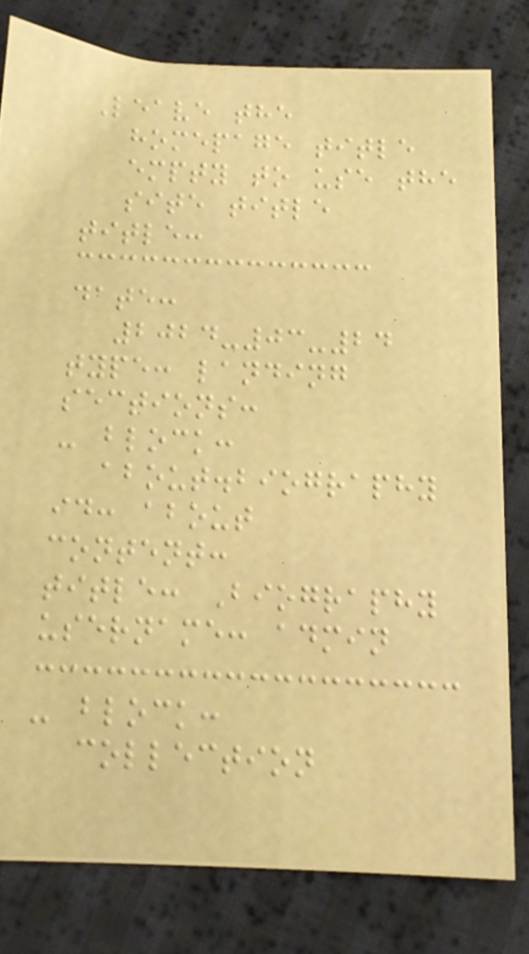Leave the
homepage title
empty to use the
site title
title:
date:
2024-03-24
type: landing
sections:
- block:
about.biography
id: about
content:
title: Biography
username: admin
- block:
collection
